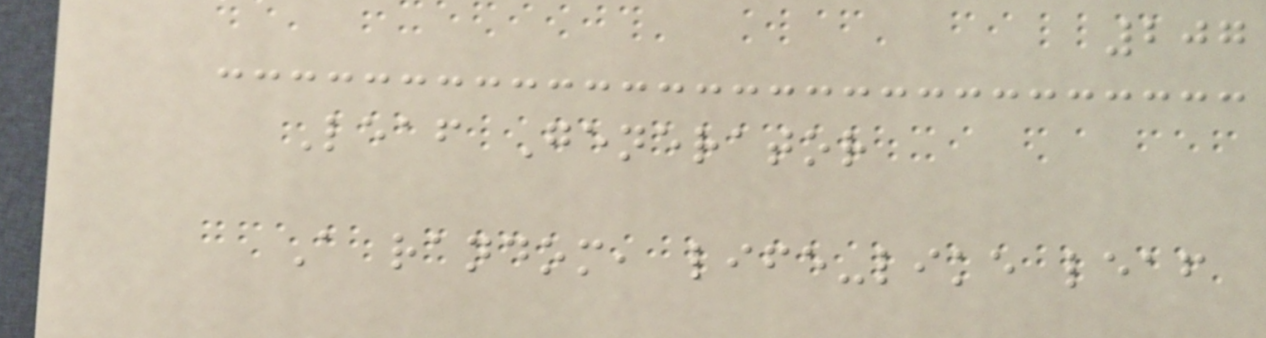207
Leaf Generator
A random, life-like leaf
